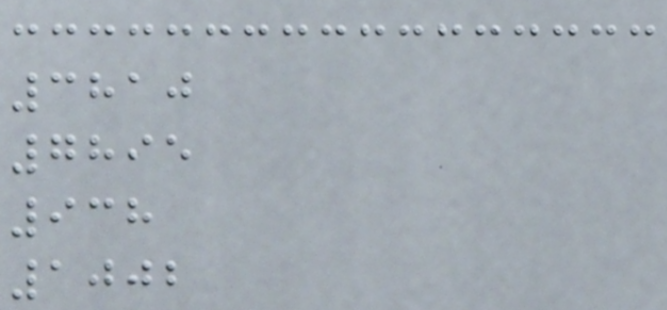3810
7895
938
1002
